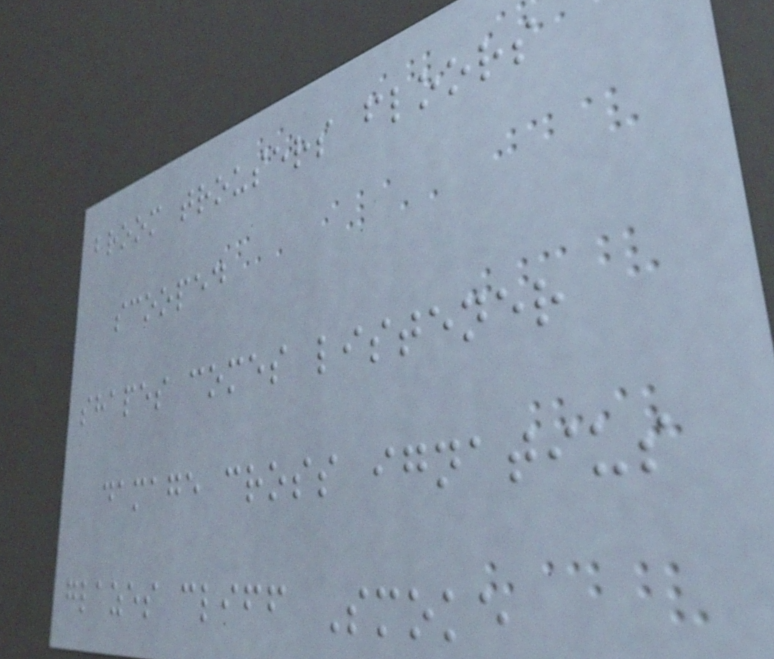broom trousers floors
scooped
shapes comes listener
damage cross ignatius
glazes cliff Smoke
